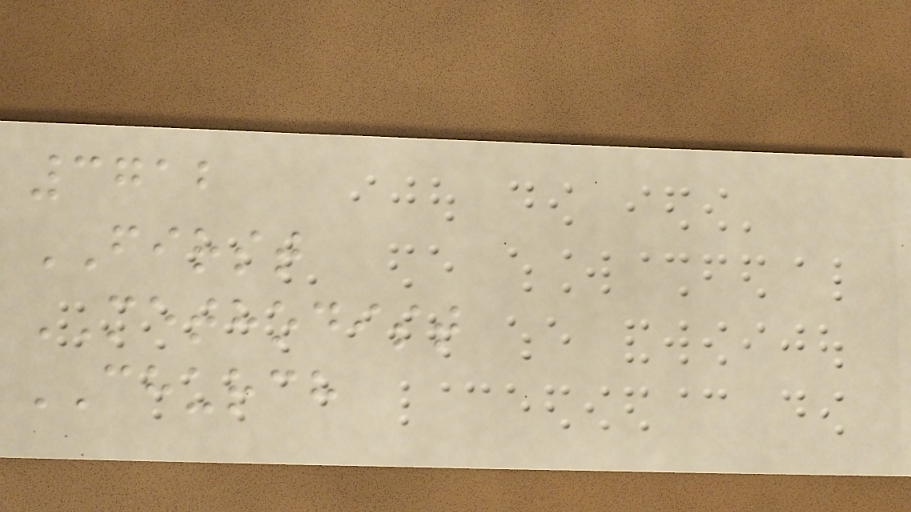3712
FIRST
METHODIST
CHURCH
